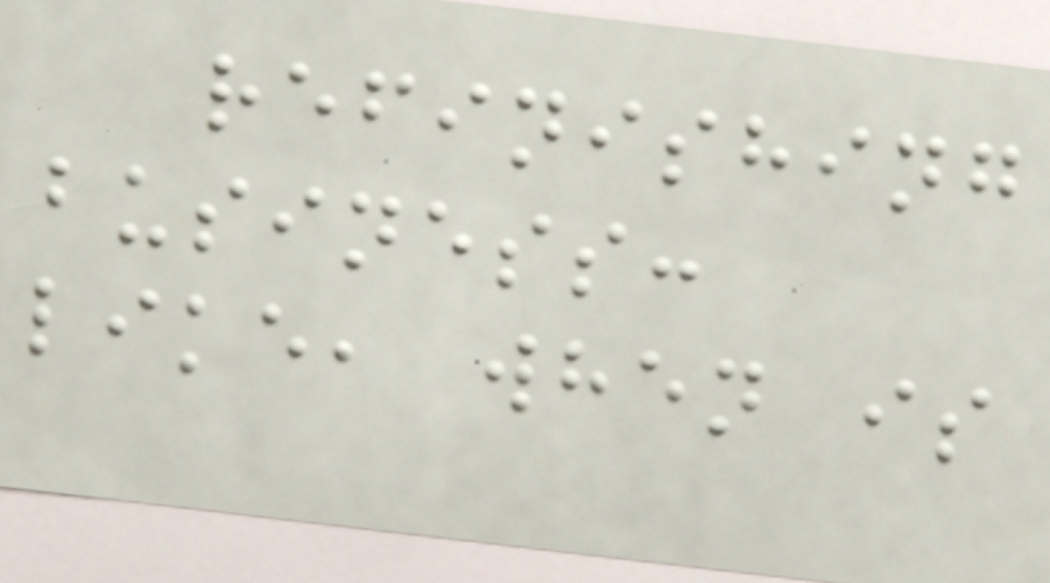refinishing
business:
like, when is
